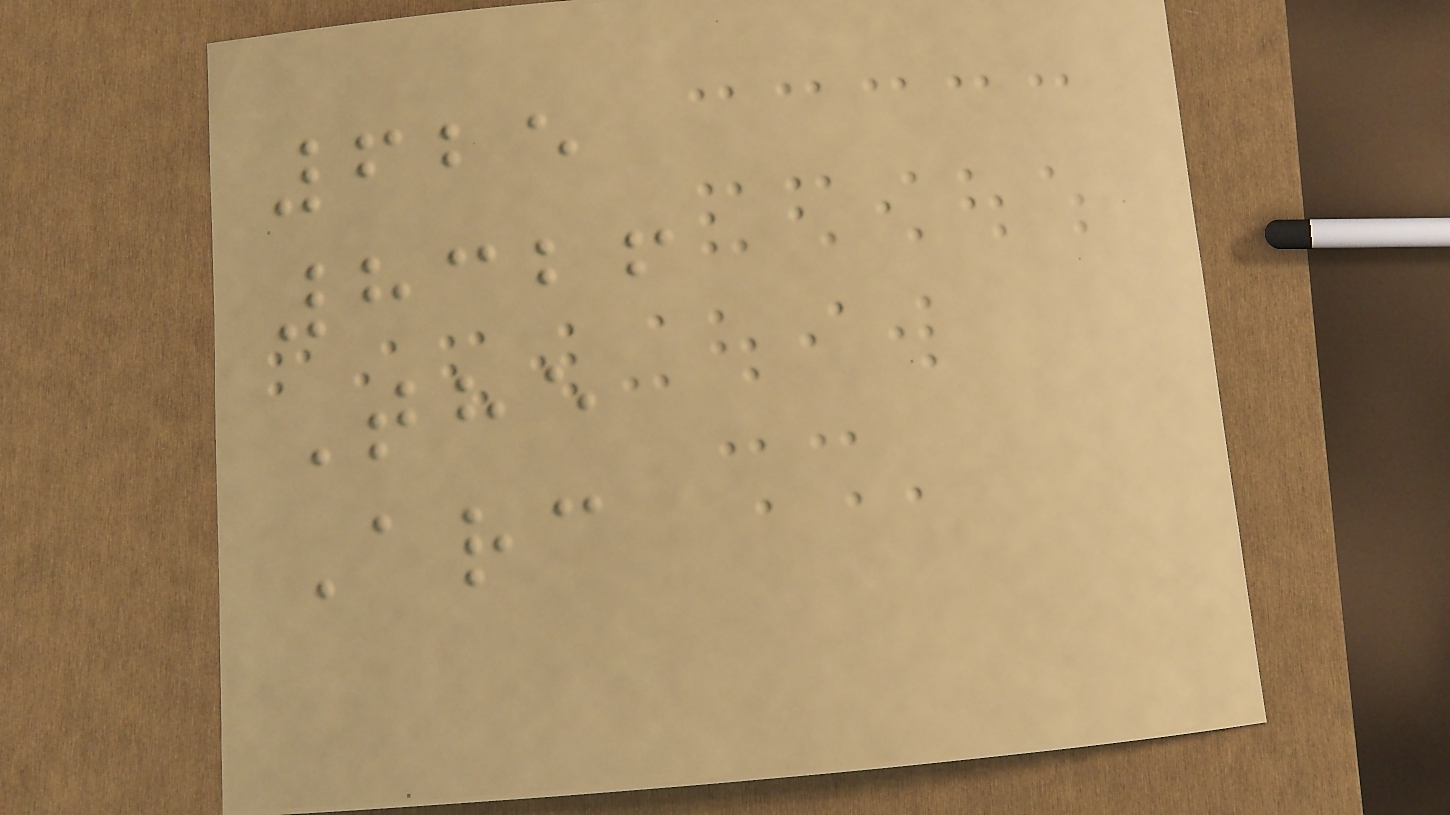625
8326
The
Arc
